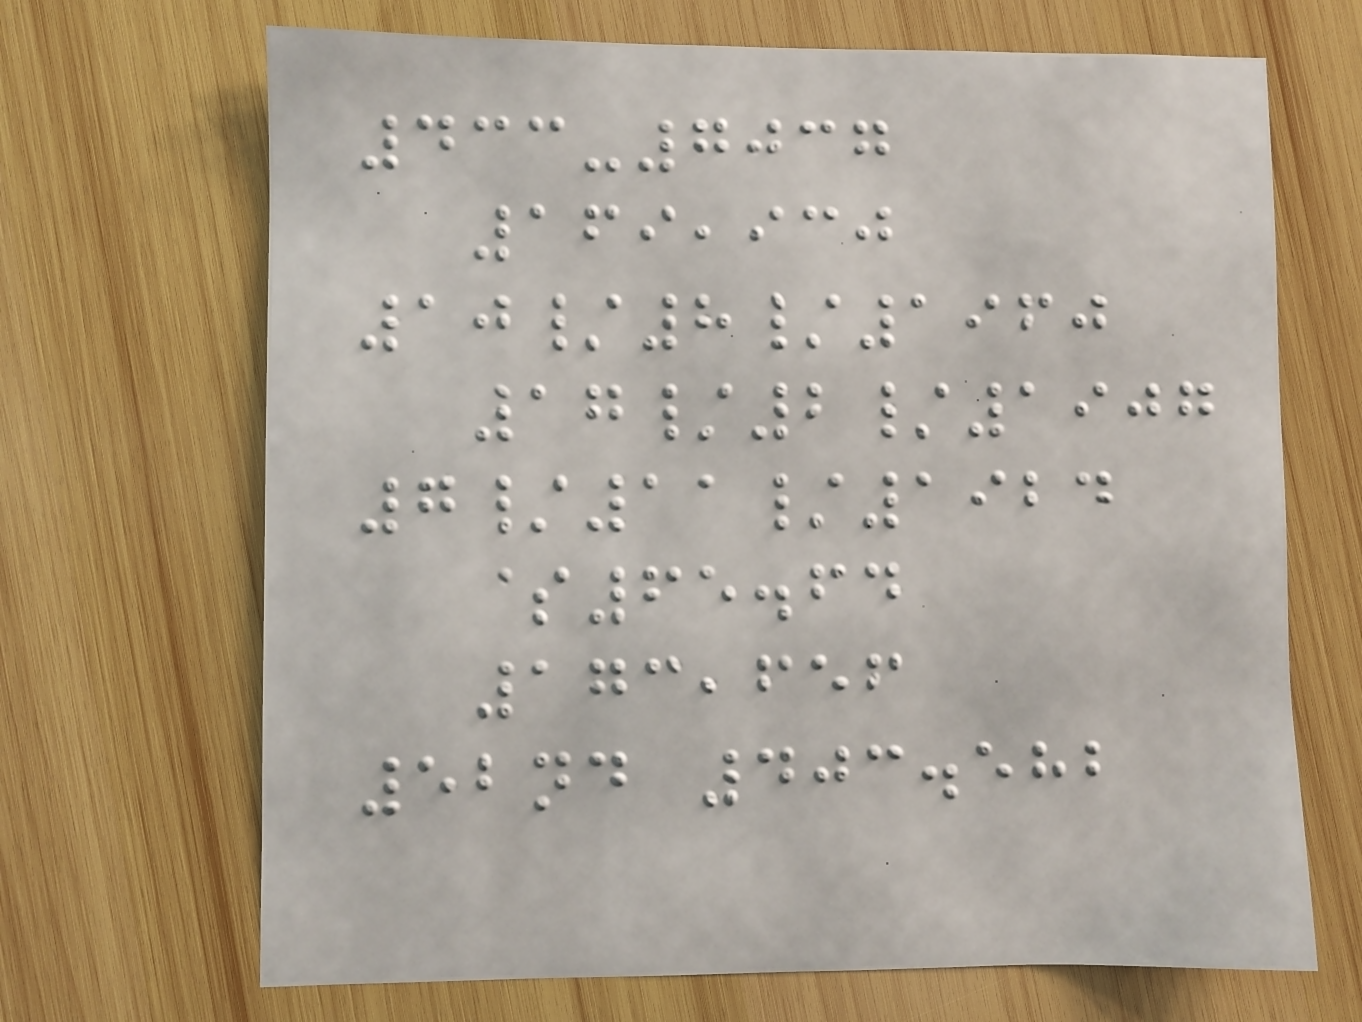433-7037
169,930
10/8/1960
17/2/1907
7/11/1924
$65.64
173,656
52nd 403.582
